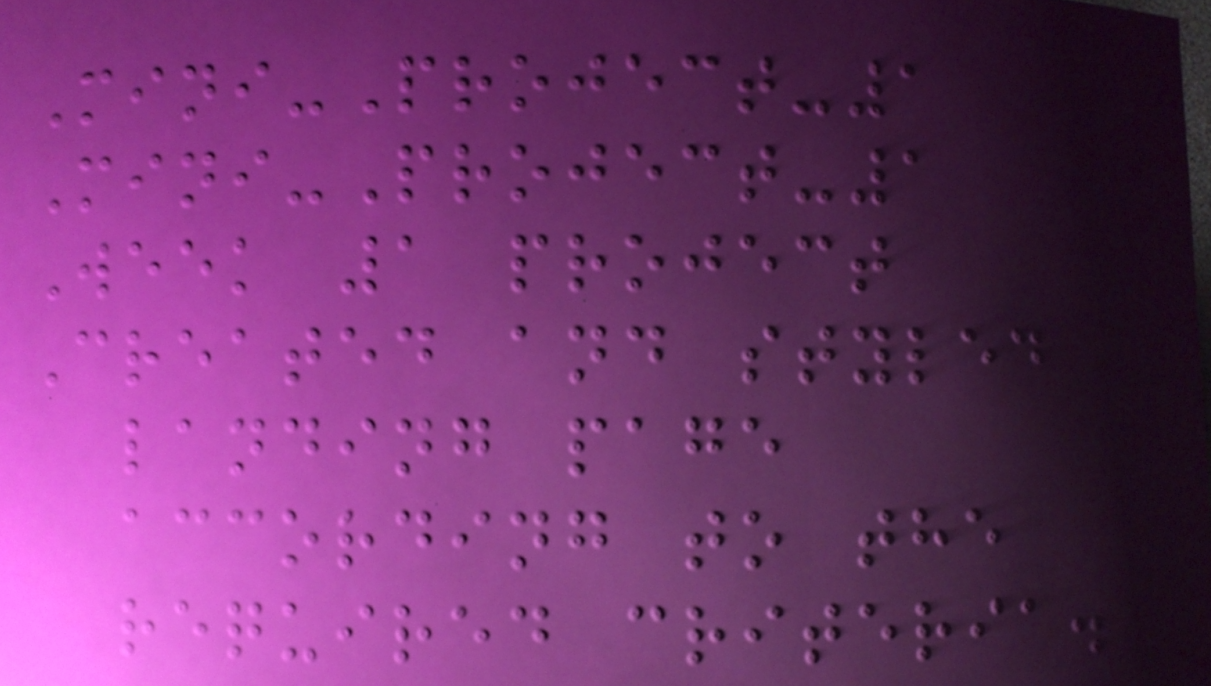Mini-Project-1
Mini-Project-1
Week 1 project
Created and styled
landing page
according to the
required criteria.
